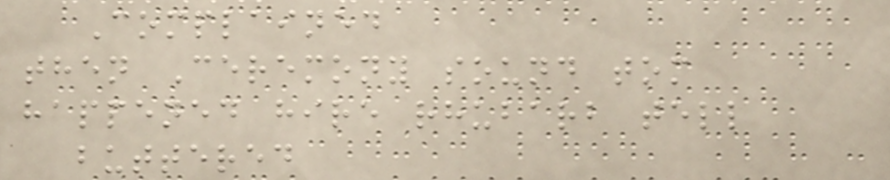Complained
then Ceremony sound tom
happened hire rhubarb tell
buttered
